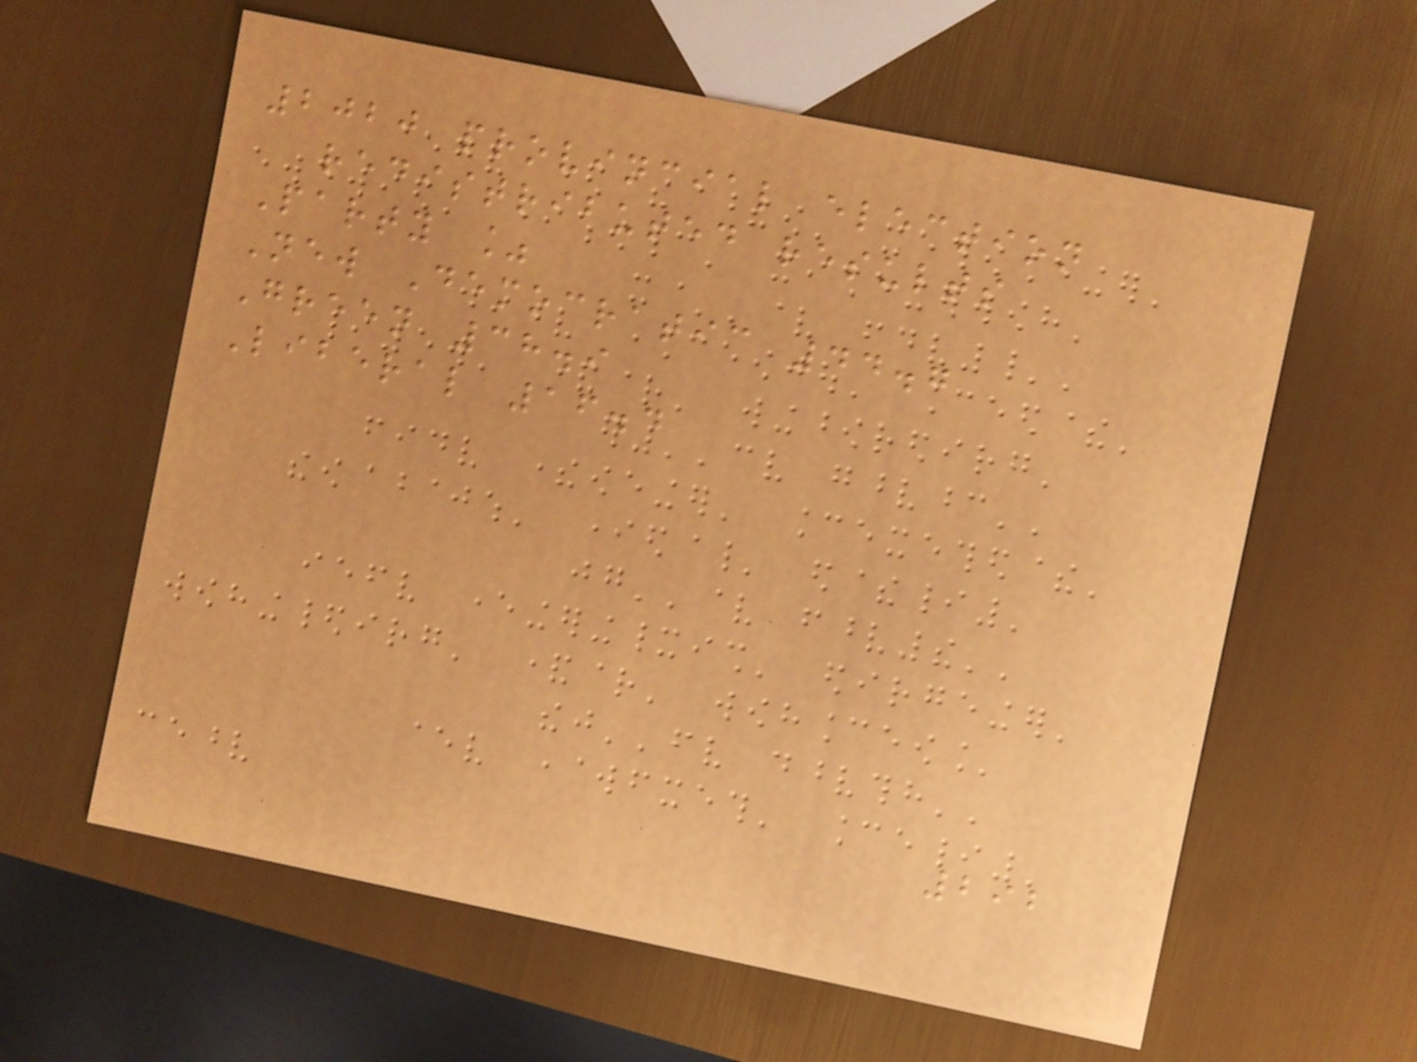2020 provincial election
redistributed results
Party %
New Democratic 44.7
Green 38.9
Liberal 16.4
292
